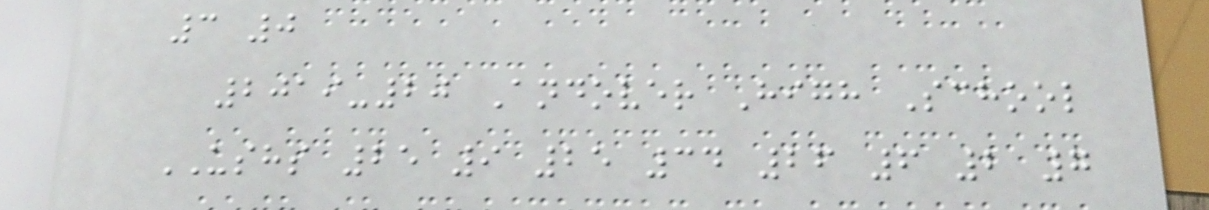3 0
2019-20 Andover High School
USHS 25 9 25 34 26 6 2 7
